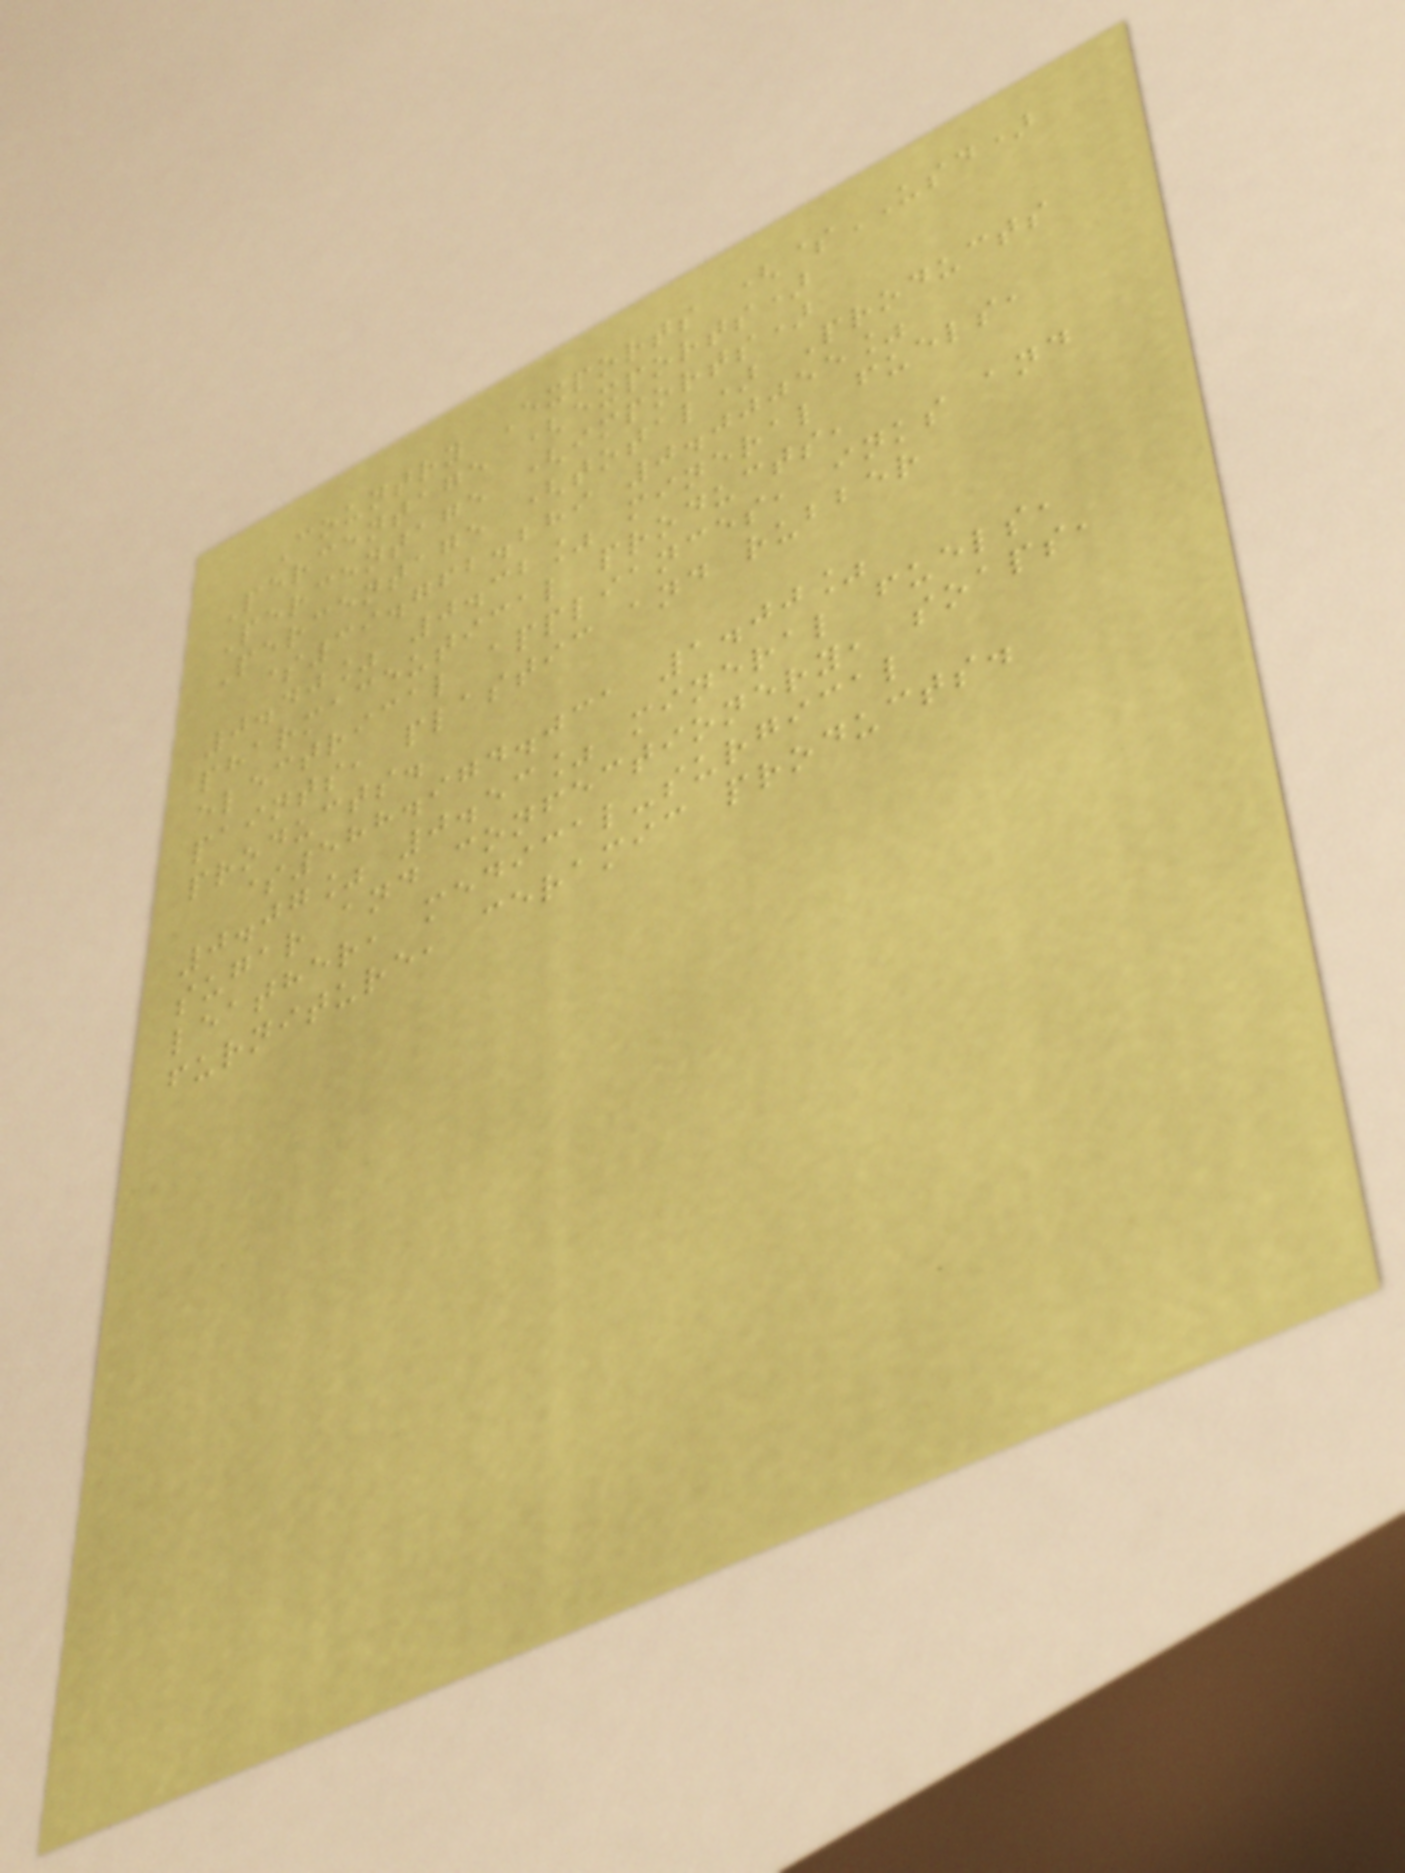Country Exports ($USD)
Percentage (exports)
Percentage (imports)
Percentage (total) Products
$39.762.289 0.00055%
0.40% 0.32% mineral fuels,
pharmaceutical products,
electrical appliances, inks and
paints, plastic and rubber
products.
$588.974.031 1.00%
0.07% 0.53% mineral fuels,
sugar and confectionery, soaps,
leather, medical-surgical
furniture, ceramic products.
